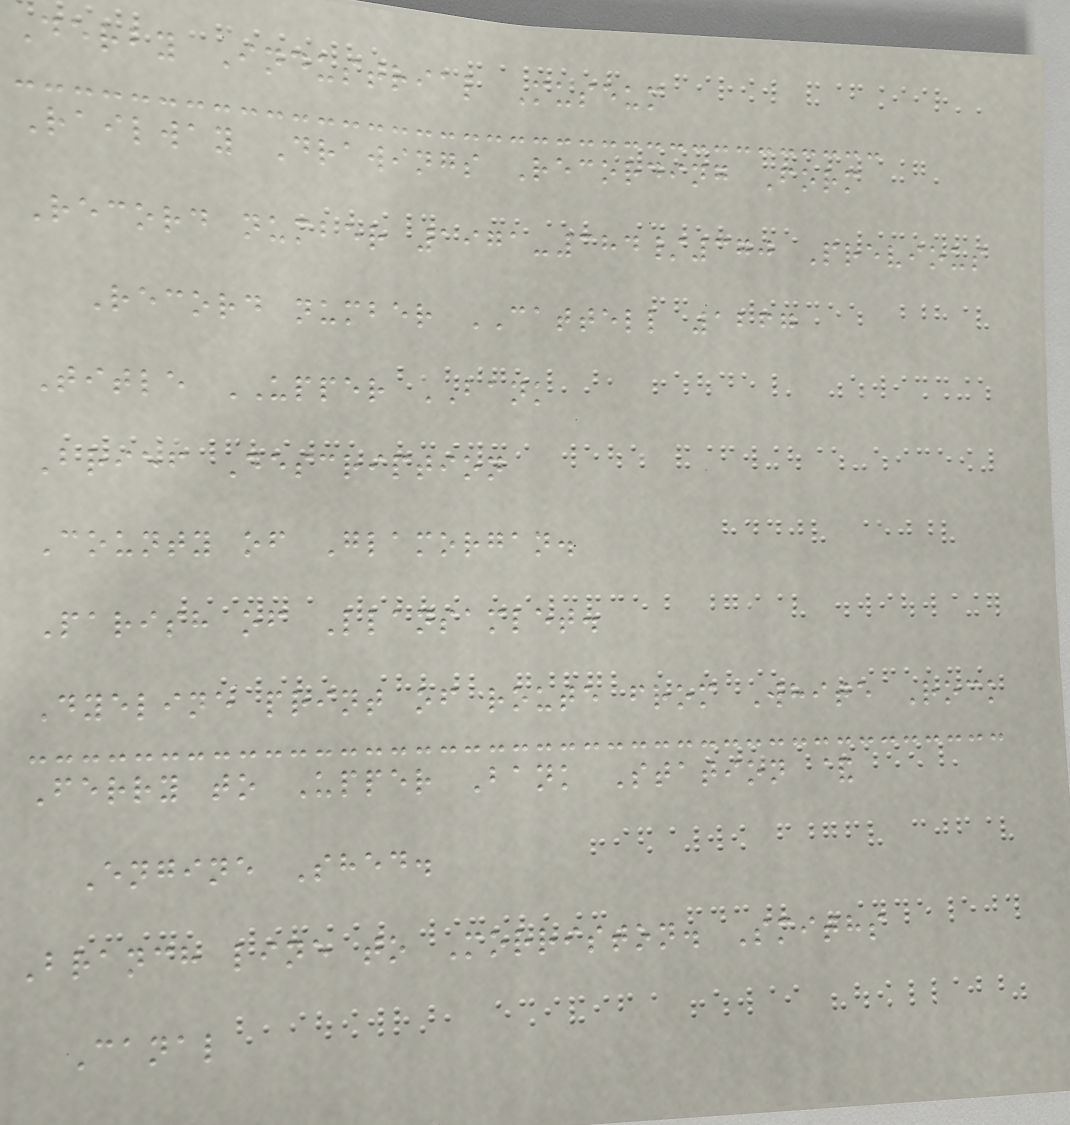Derby Industrial Museum
Railway Drawings Recording Form
Record number 1971-384/370 Previous
Record number CATTELL 1267
Title UPPER BANK
Brief Description
County of Glamorgan.
Parish of Llansamlet.
Dyeline print of route from White Rock
Ferry to Upper Bank Station &
Engine Shed.
Branch line to Morriston. Smiths
Canal
